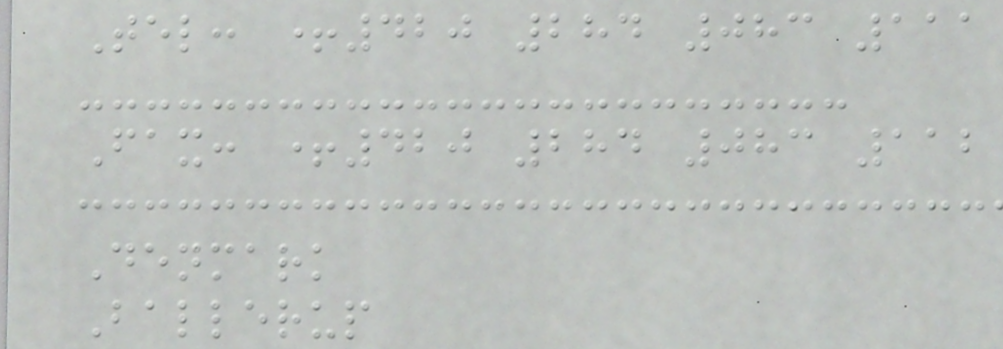Tel: +420 284 083 111
Fax: +420 284 083 112
Denmark
Ballerup
